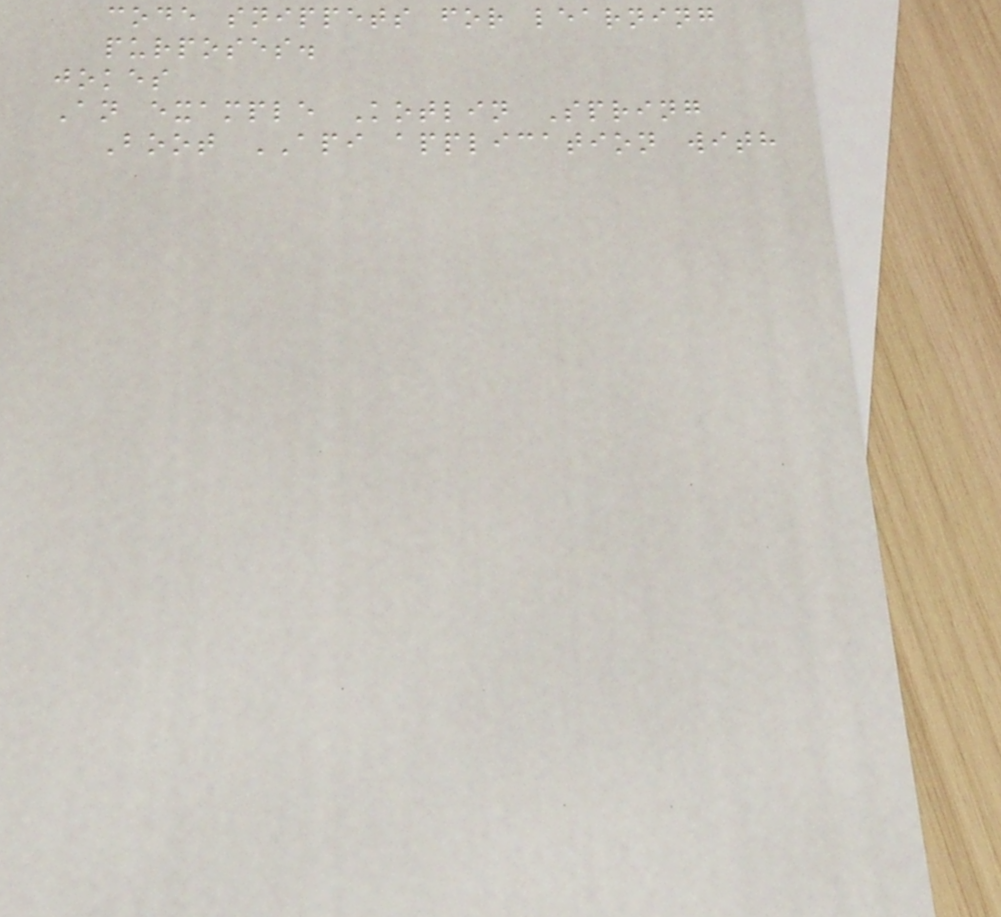code snippets for learning
purposes.
jokes
An example Kotlin Spring
Boot API application with
